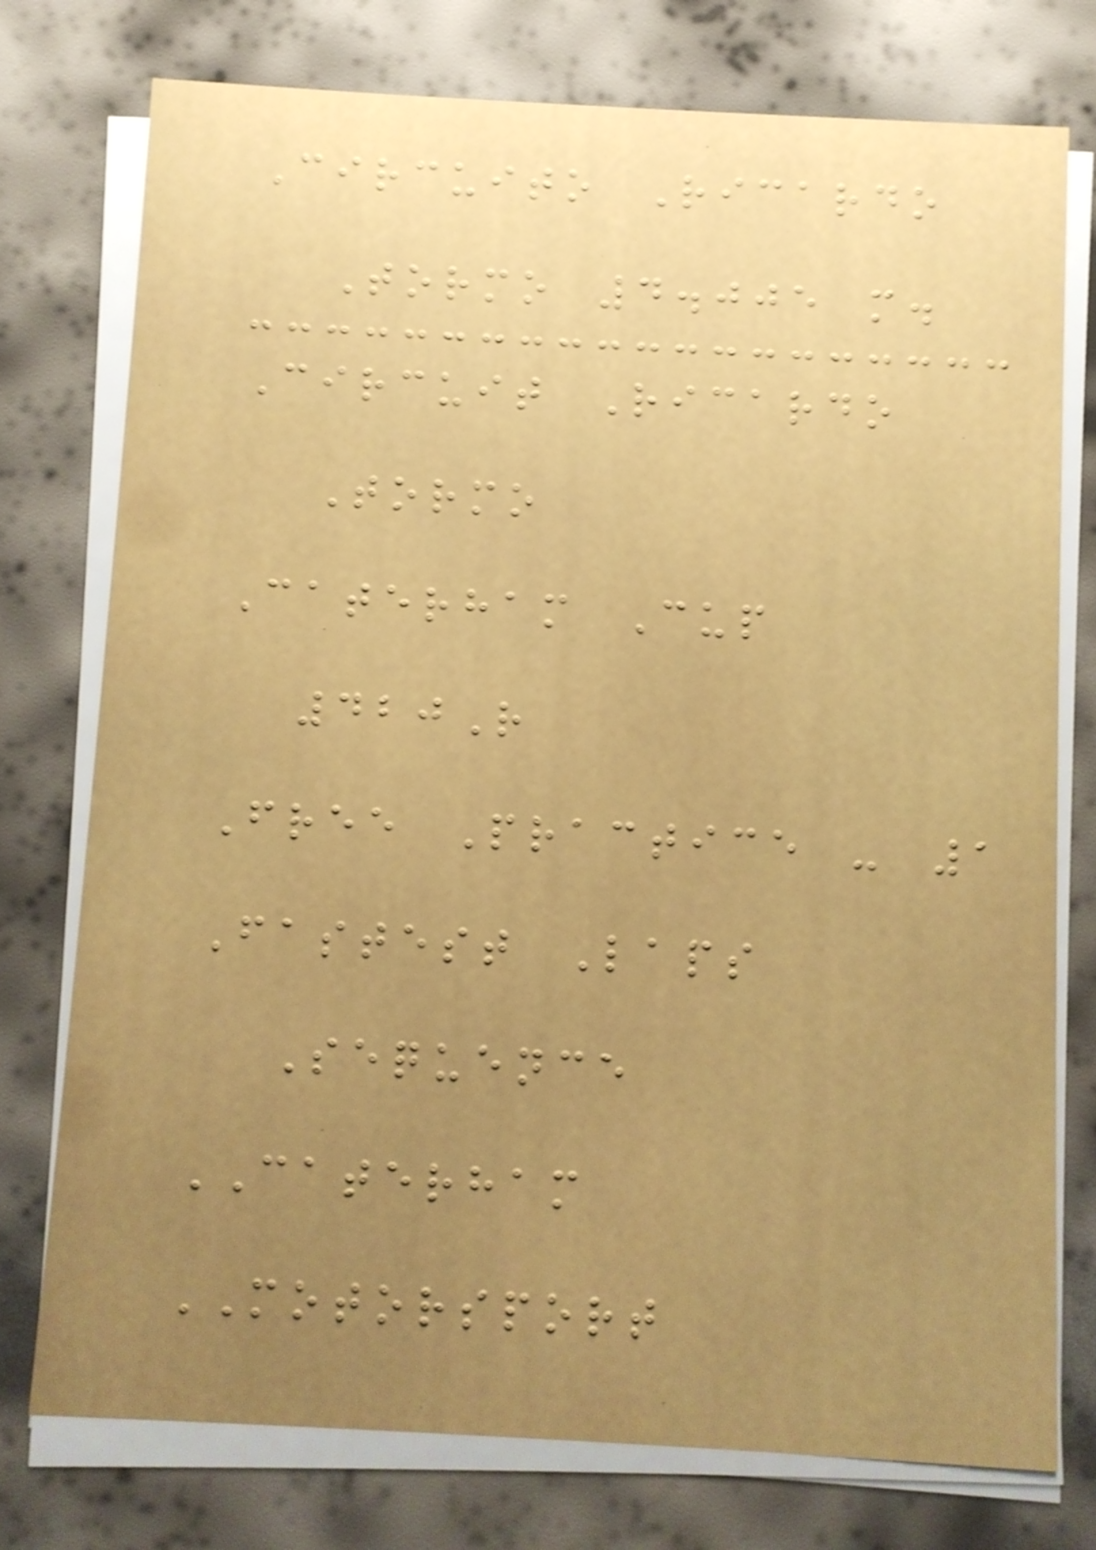Circuito Ricardo
Tormo 4.005 m.
Circuit Ricardo
Tormo
Caterham Cup
420R
Free Practice - 1
Fastest Laps
Sequence
CATERHAM
MOTORSPORT
